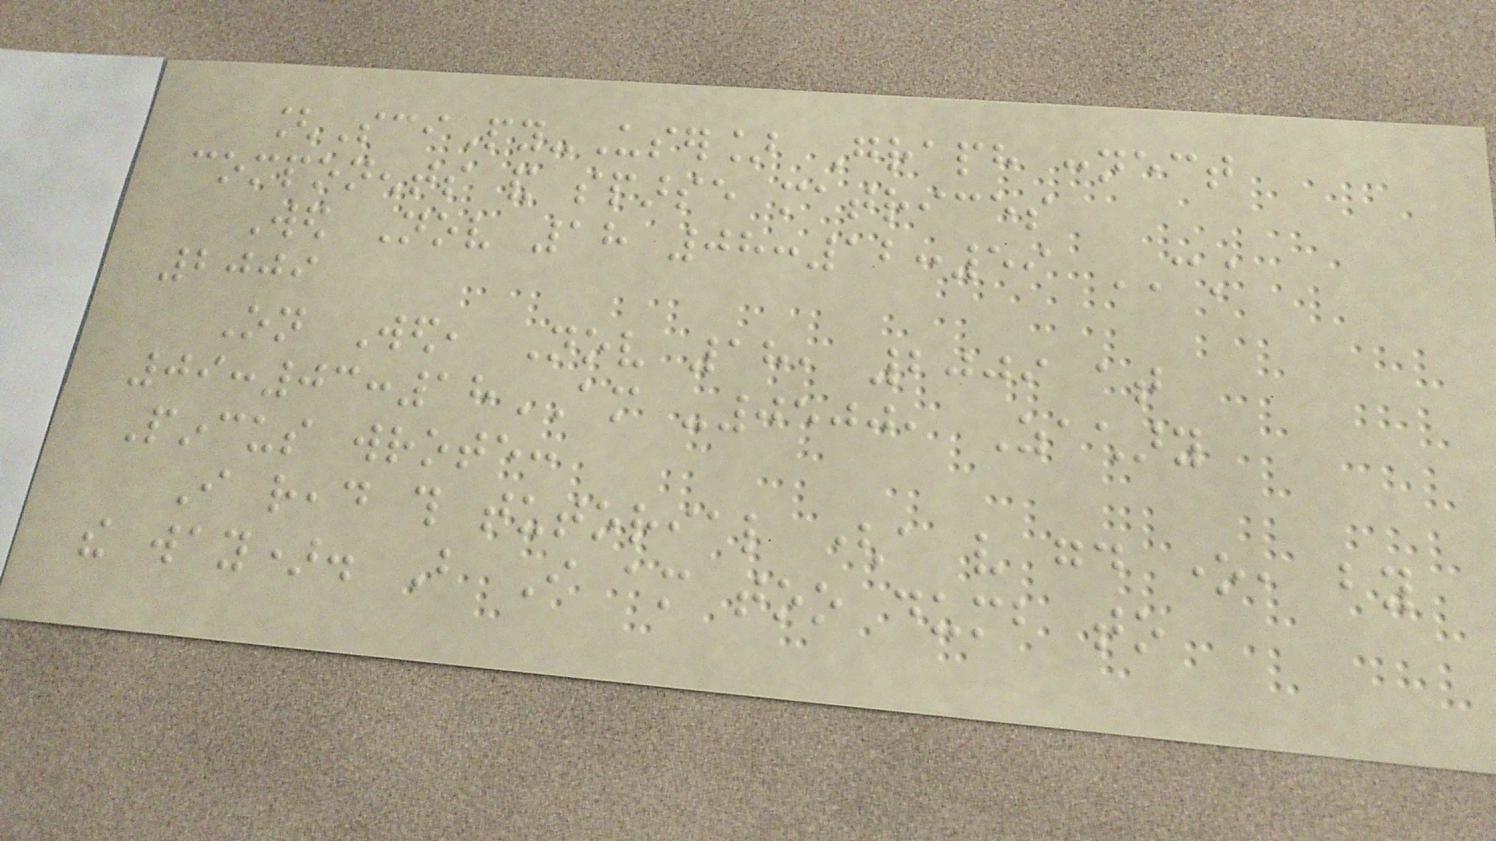[SciPy-User] Graph connect
components and sparse matrices
Wed Nov 18 08:12:59 CST
2009
On Wed, Nov 18, 2009 at
09:03:18AM -0500, Zachary
Pincus wrote:
I read this tutorial (a very good one, by
the way). But I am too dumb to
